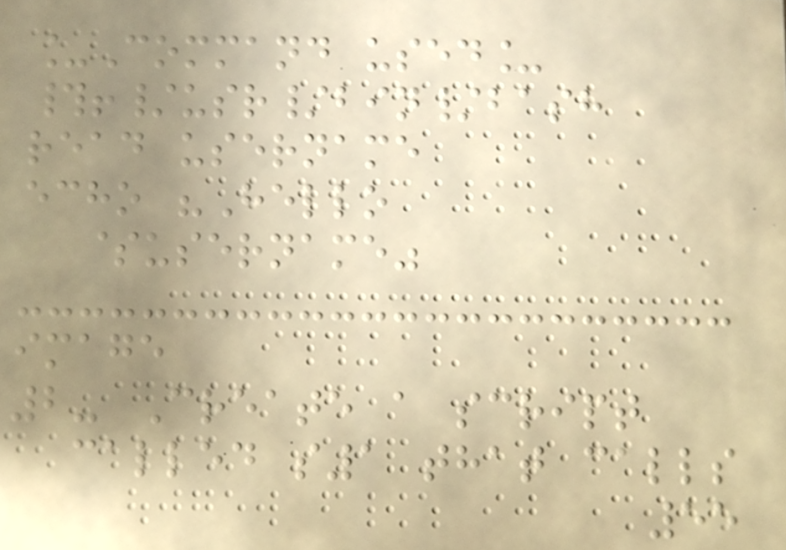_Command used_
#!/usr/bin/bash
read username
echo "Hello
$username"
image
2- Create a script
called s1 that calls
55
